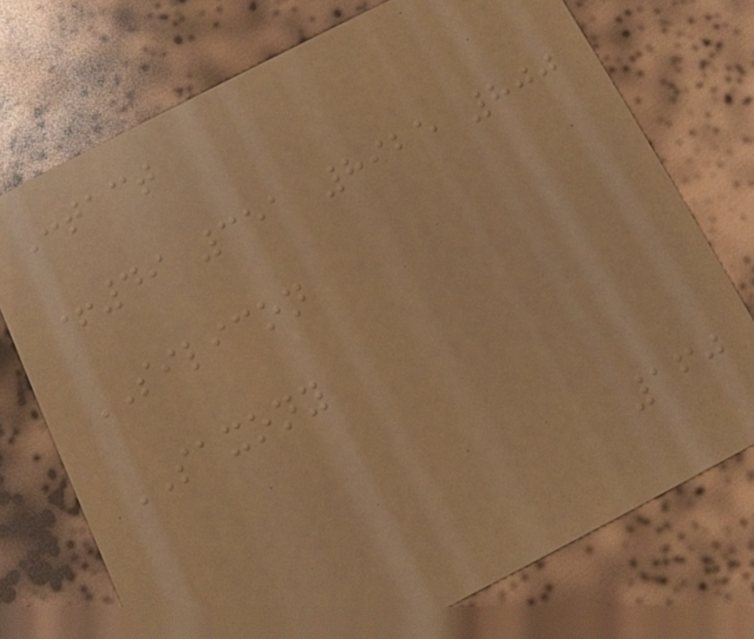Contact
+49 351 8925 800
SILICON
SAXONY
160
